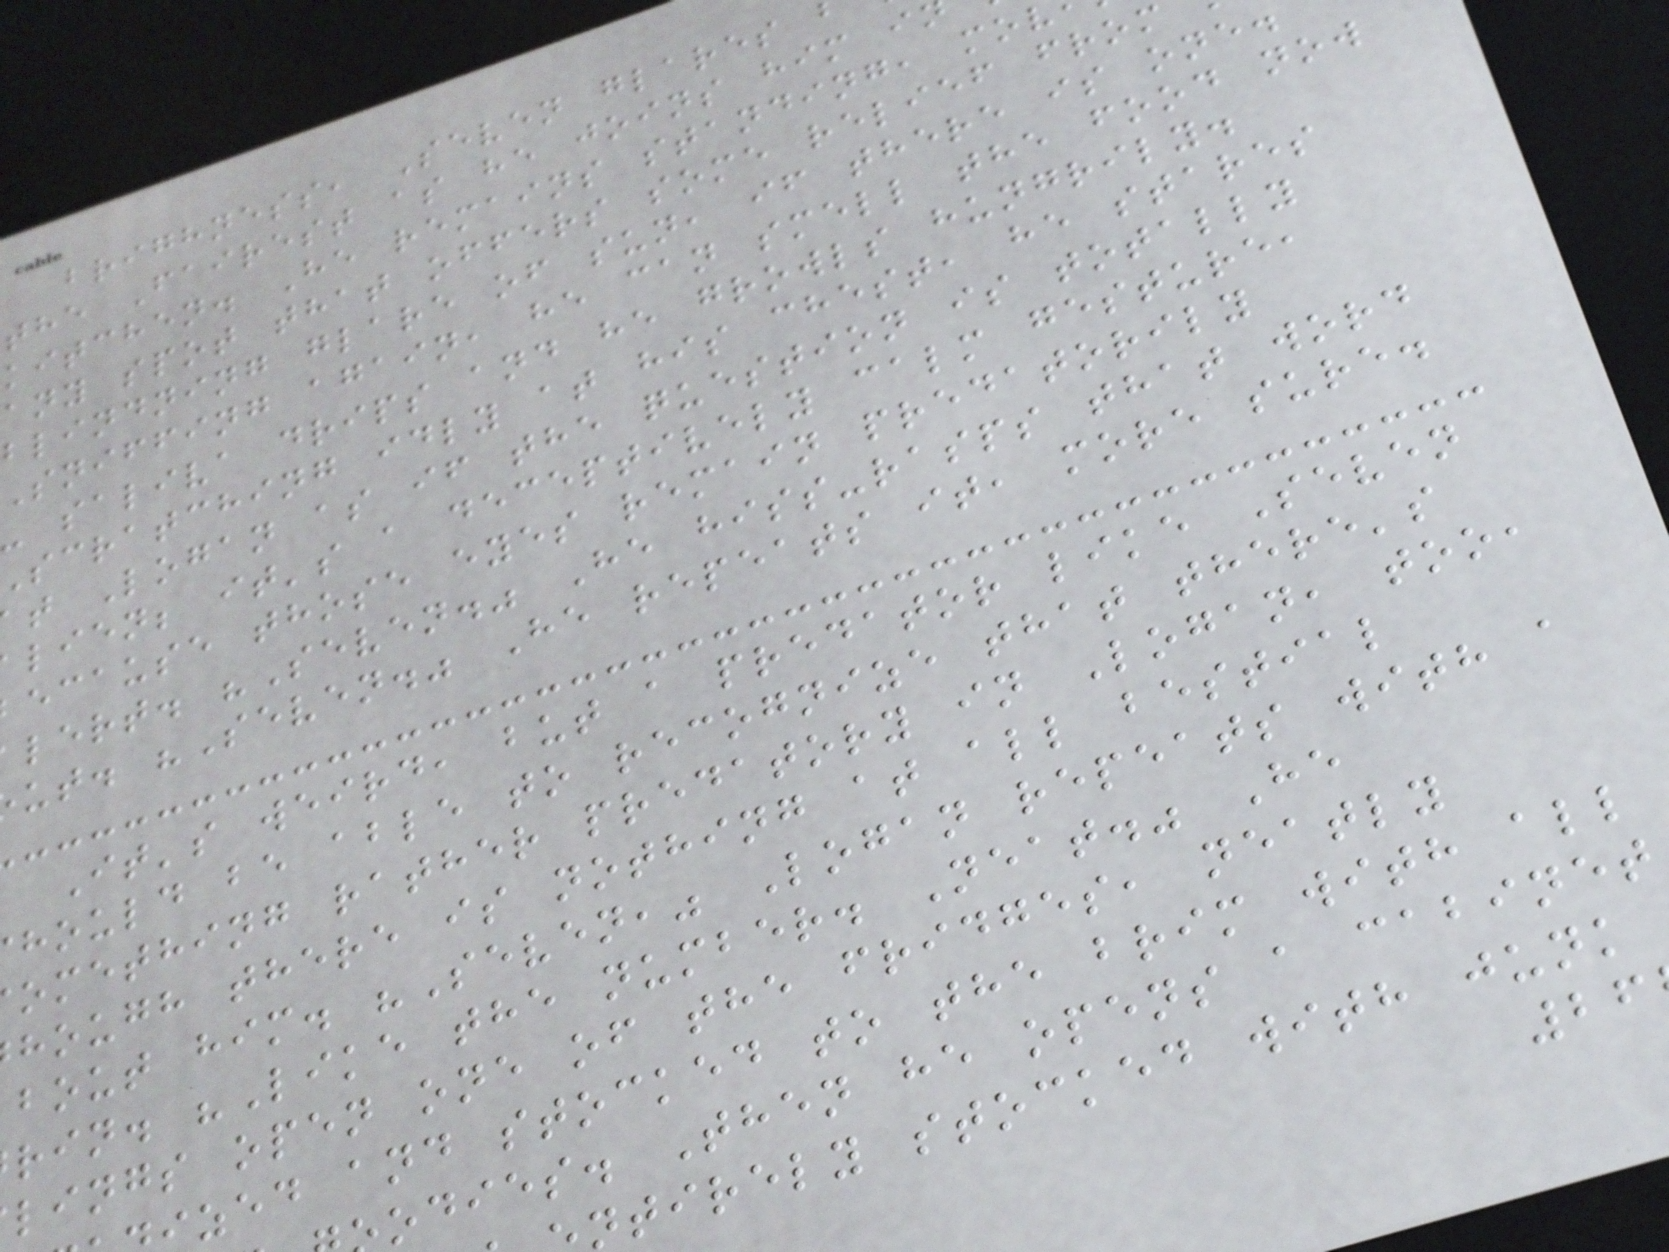brighness, Seven glares
the Fairest as he joins him i
kitchen. He remains standing, mo
any spot that offers some relief from
blindning glare of sun, if there is one.
Sniffing again, he can smell the food now
- saliva drips and he growls hungrily.
scratching idly at his chest, he stares
t Logan as if the question is totally
lien; it's a deceptively calm gesture,
ecause those eyes remain predatorily
lert. "Seven." He hiss-rasps that word
ut. "Seven." He repeats it, more sure.
It's weird, but a predator like Seven
hould be able to recognize that there's
omething rather predatory in Logan, too,
hough there is nothing at all bestial
bout him. "Seven," Logan repeats with a
rin. "Like the number. Neat." He
lings open one of the fridges, neatly
zed and stocked to the brim with all
odies. Then he opens a cabinet
ntirely stocked with junk
